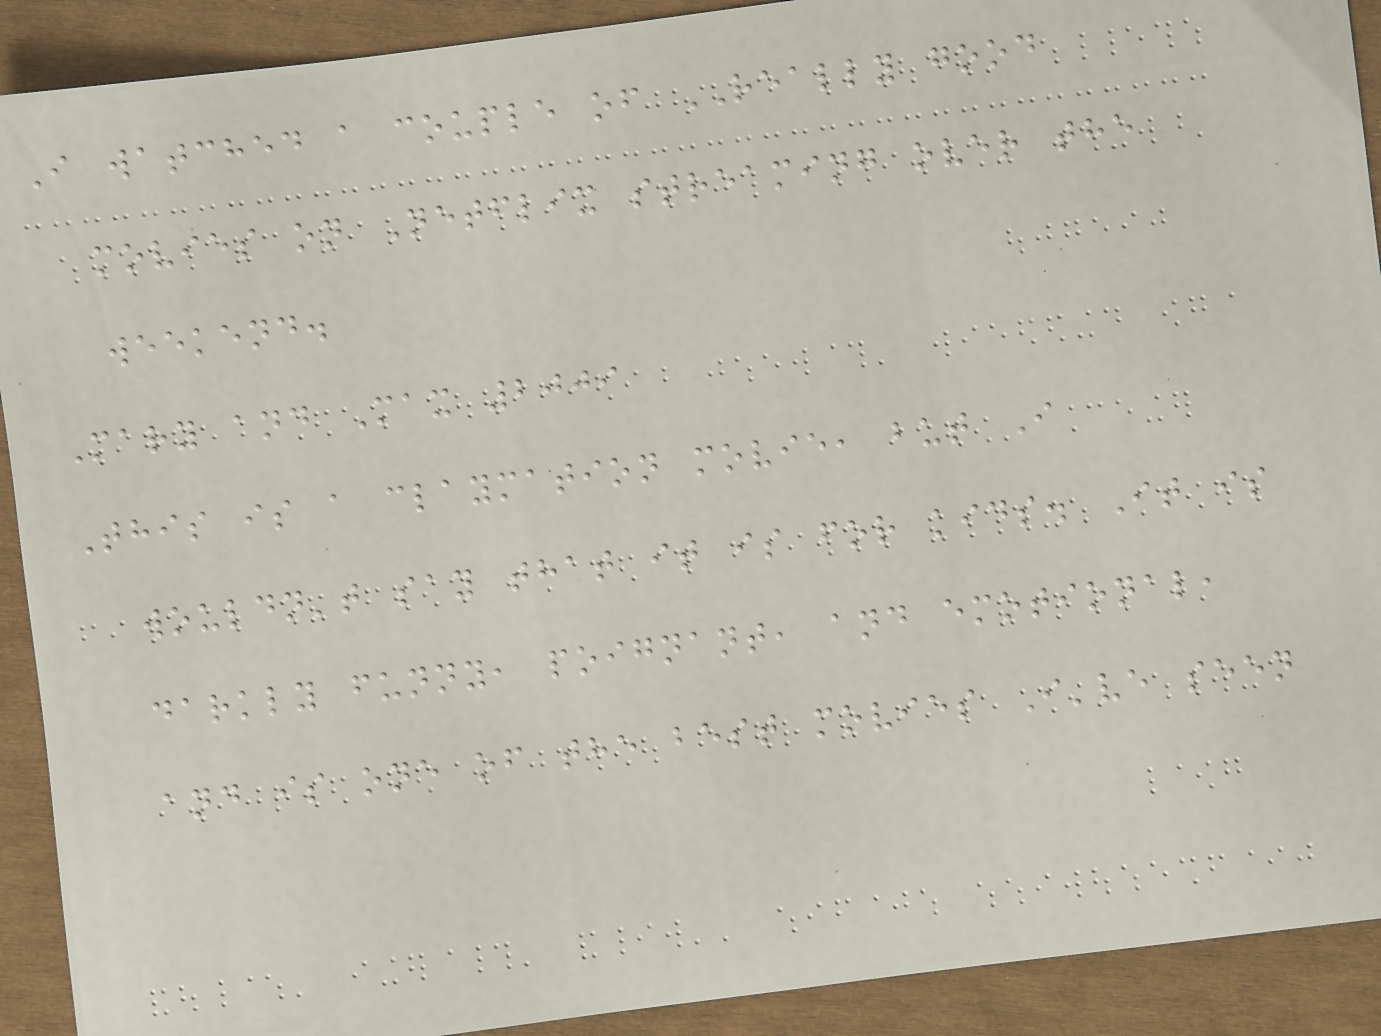I watched a couple of REALLY good
movies on Netflix streaming over the
weekend.
Mary and Max 2009
This is a claymation movie, but I
wouldn't say that it is for kids. It is
darkly funny, poignant, and emotional,
and is one of the best movies I've seen
